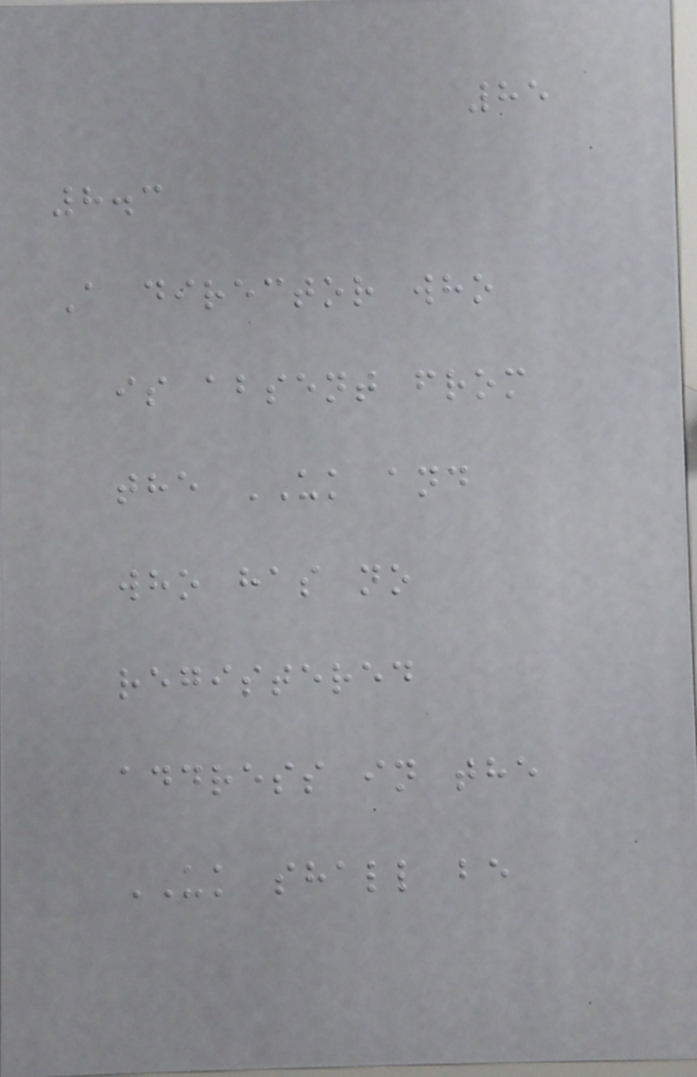85
8.3
A director who
is absent from
the UK and
who has no
registered
address in the
UK shall be
